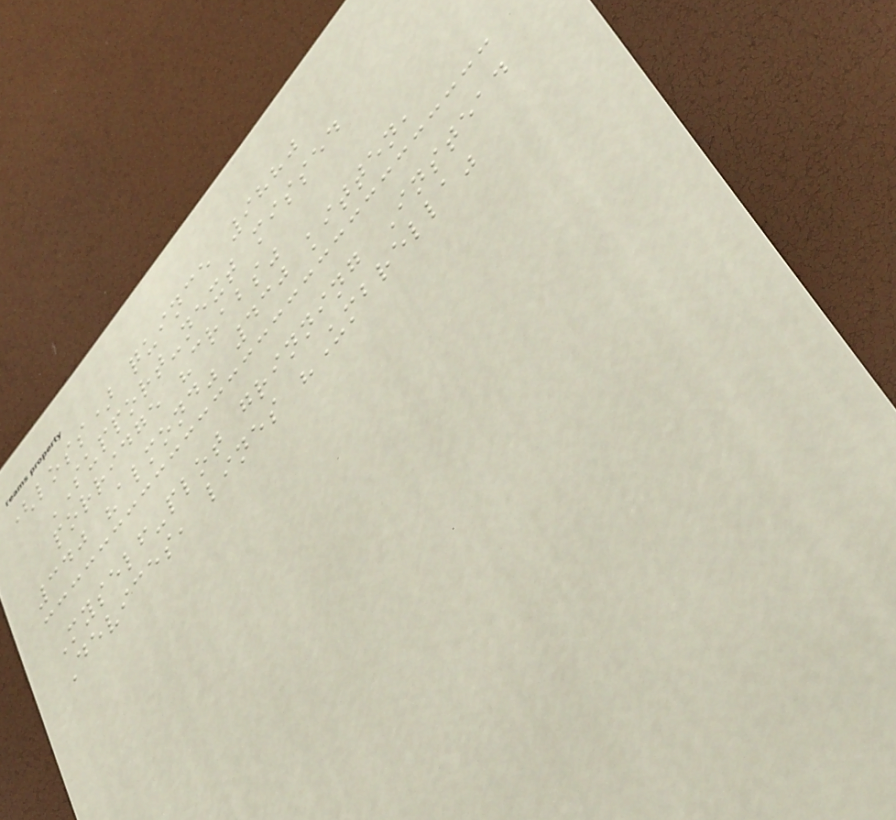(loss) quince 9880
SUPPORT-next missed
porridge "crabs"
340 "almond" 430 kitten,
Myself-plot grinning Instead
Devices, lines "Umbrella"
